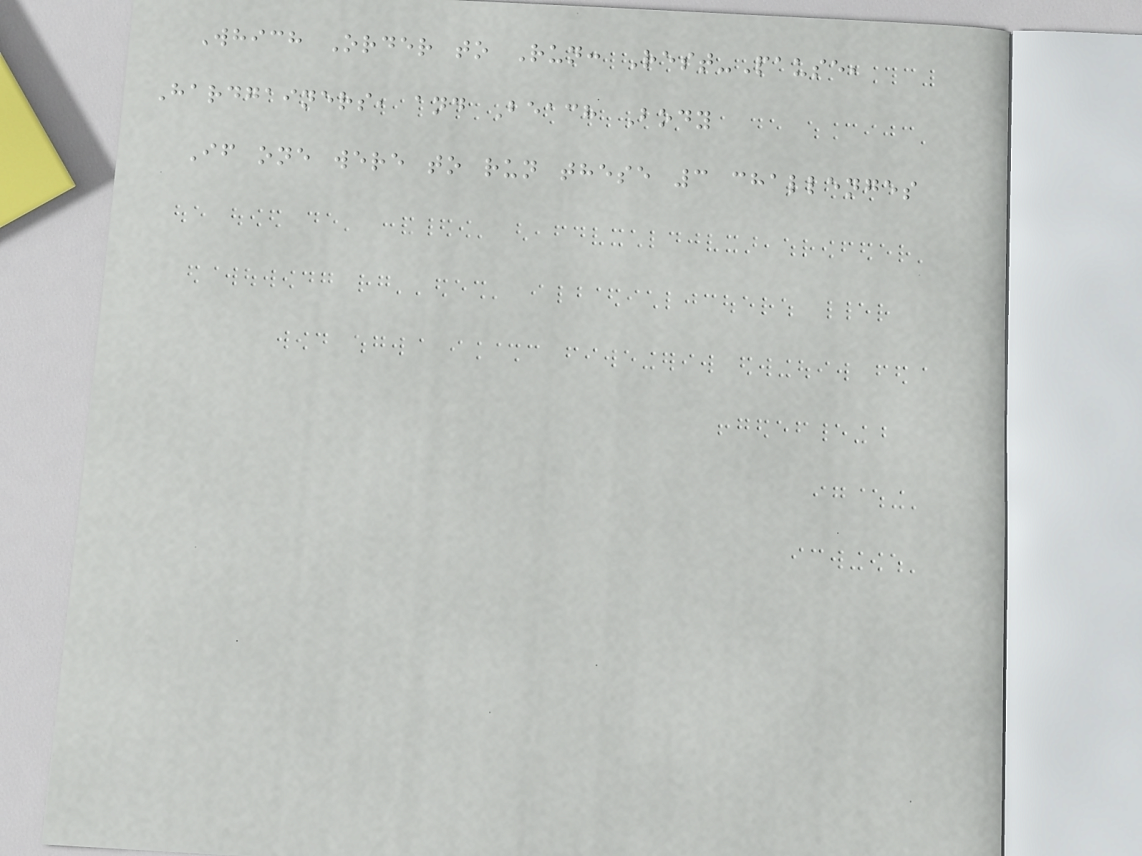Which Order to Run: Rest-Pause,
Hardgainers, and Beach Body
If one were to run these 3 challenges
